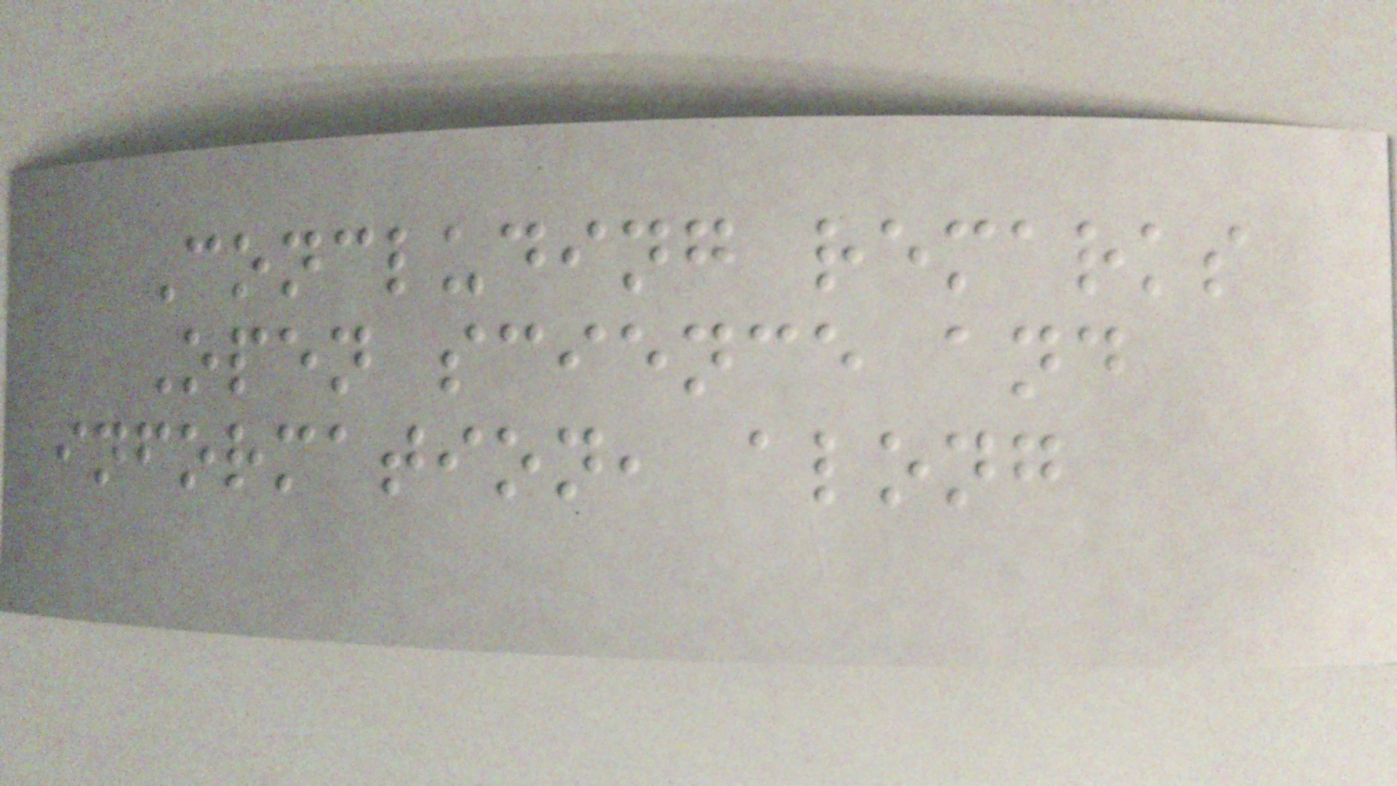Concluding remarks
Open science and
information, along
